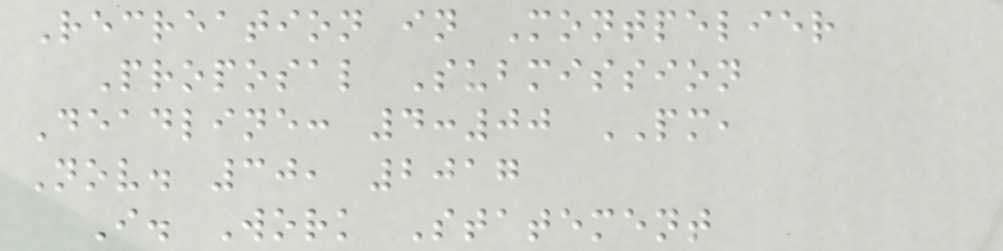Recreation in Montpelier
Proposal Submission
Deadline: 4:00 PM,
Nov. 30, 2017
I. Work Statement
